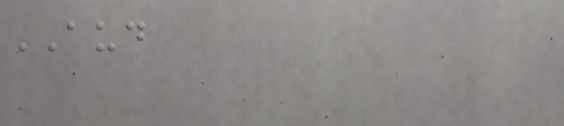AUD
